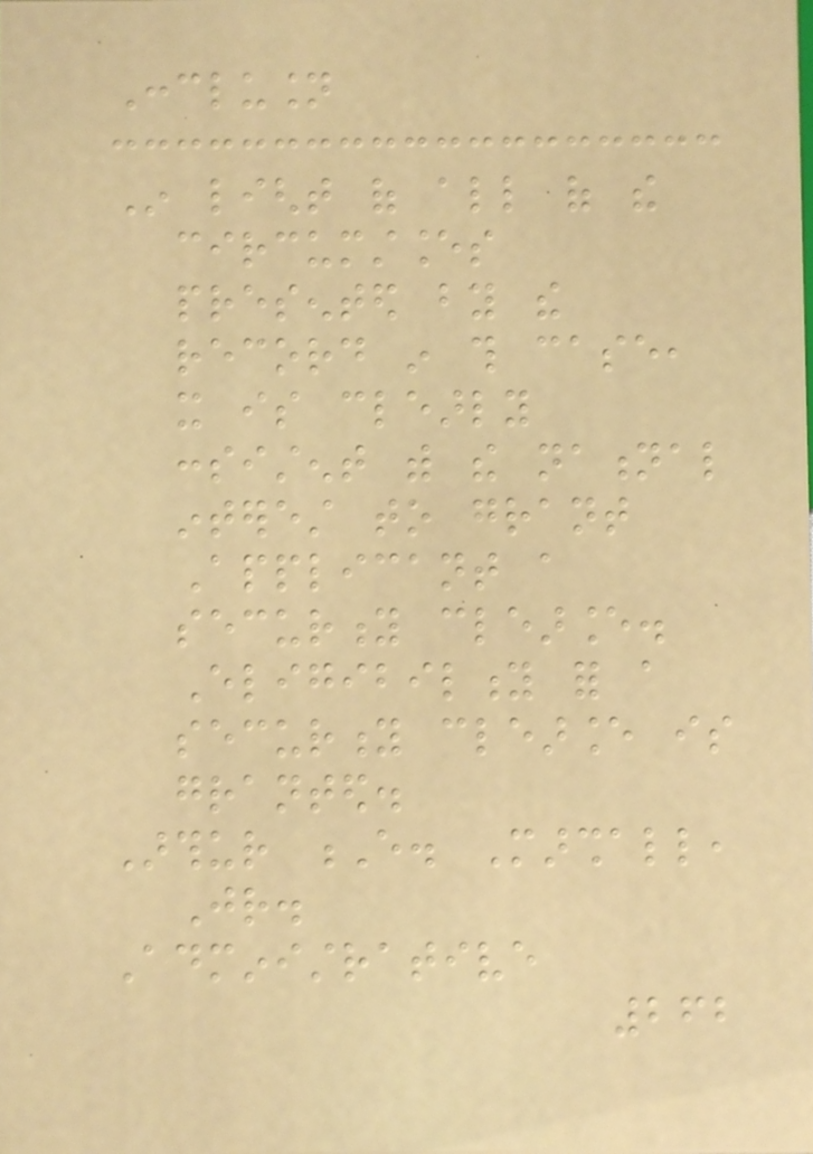Conclusion
In light of all of the
circumstances
presented by the
record in this case,
it is clearly
consistent with the national
interest to grant
Applicant a
security clearance.
Eligibility for a
security clearance is
granted.
Arthur E. Marshall,
Jr.
Administrative
262
